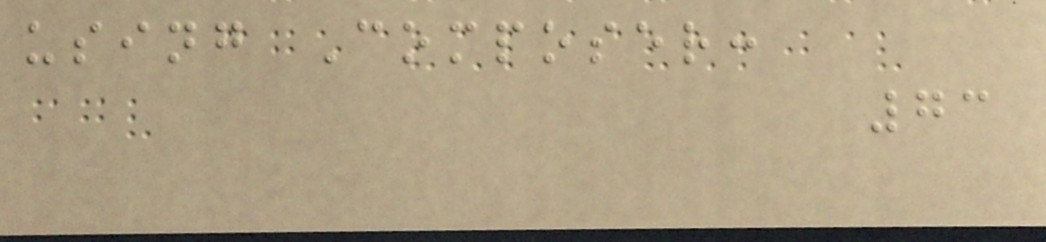using Composer:
73
